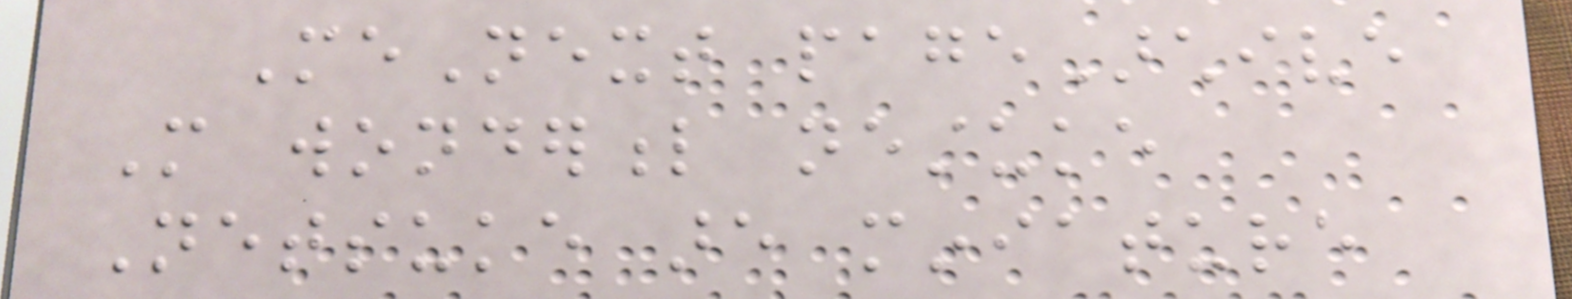MeNext pageArchive
More wonderful nestuke
Netsuke are miniature
